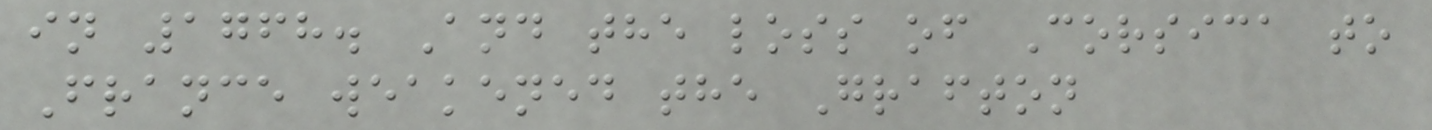in 1768. And the loss of Corsica to
France weakened the Grafton
